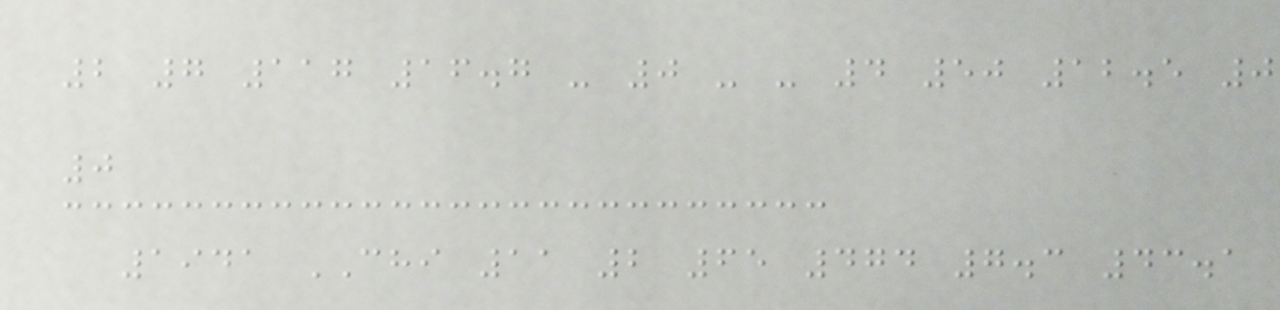2 7 117 16.7 - 0 - - 4 50 12.5 0
0
1941 CHI 11 2 65 474 7.3 43.1
